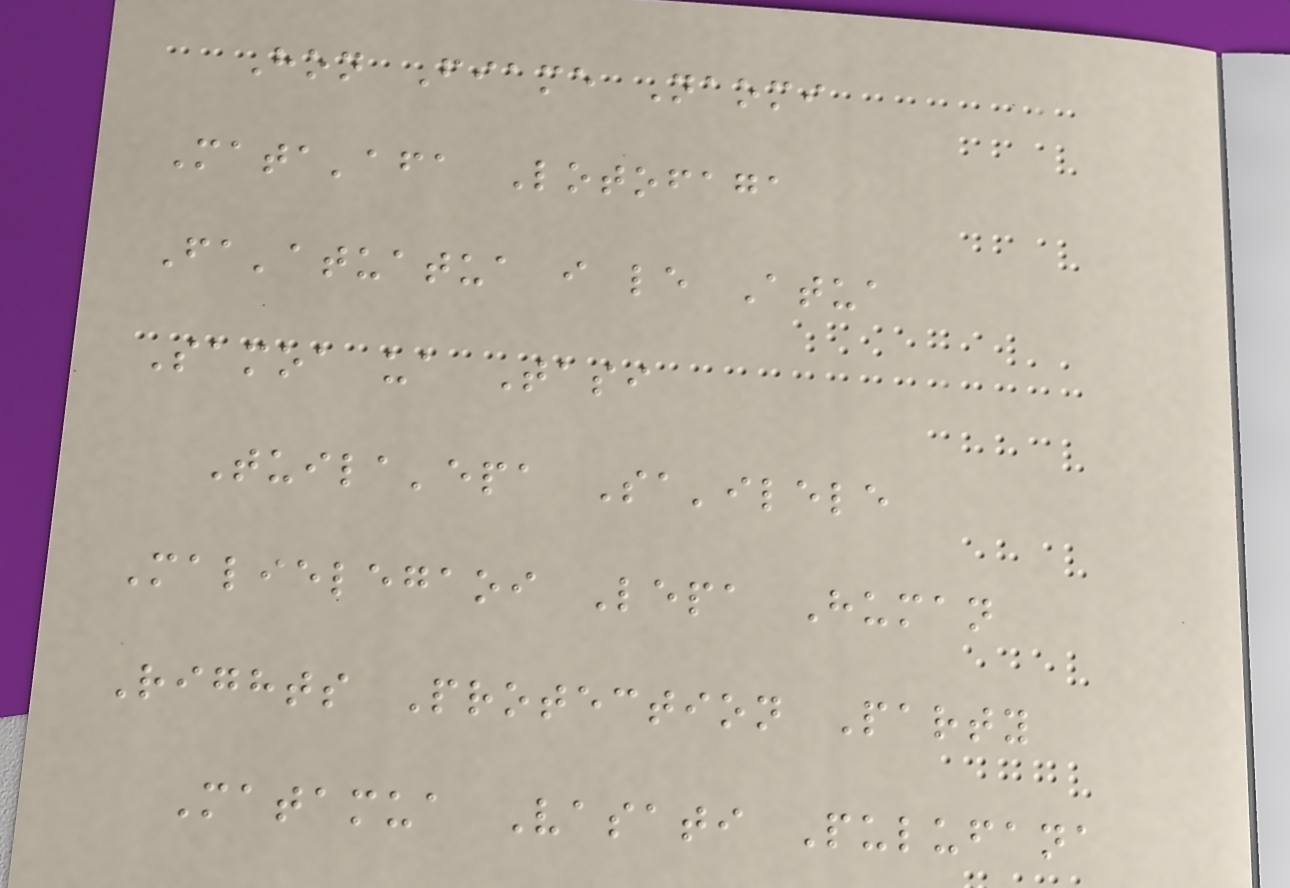Hon Fiame Naomi
Mata'afa Lotofaga
Fa'atuatua i le Atua
Samoa ua Tasi
Tuila'epa Sa'ilele
Malielegaoi Lepa Human
Rights Protection Party
Matamua Vasati Pulufana
